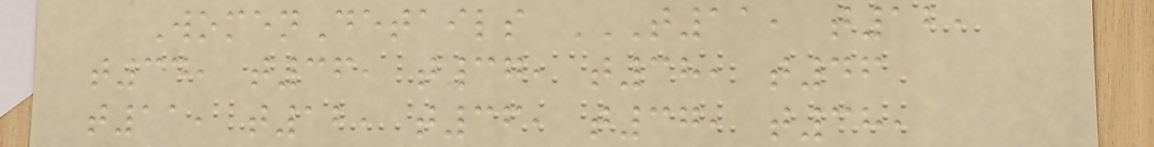WomenDetails T11, T12,
T34, T36, T37, T38, T46
T11, T12, T36, T37, T38,
